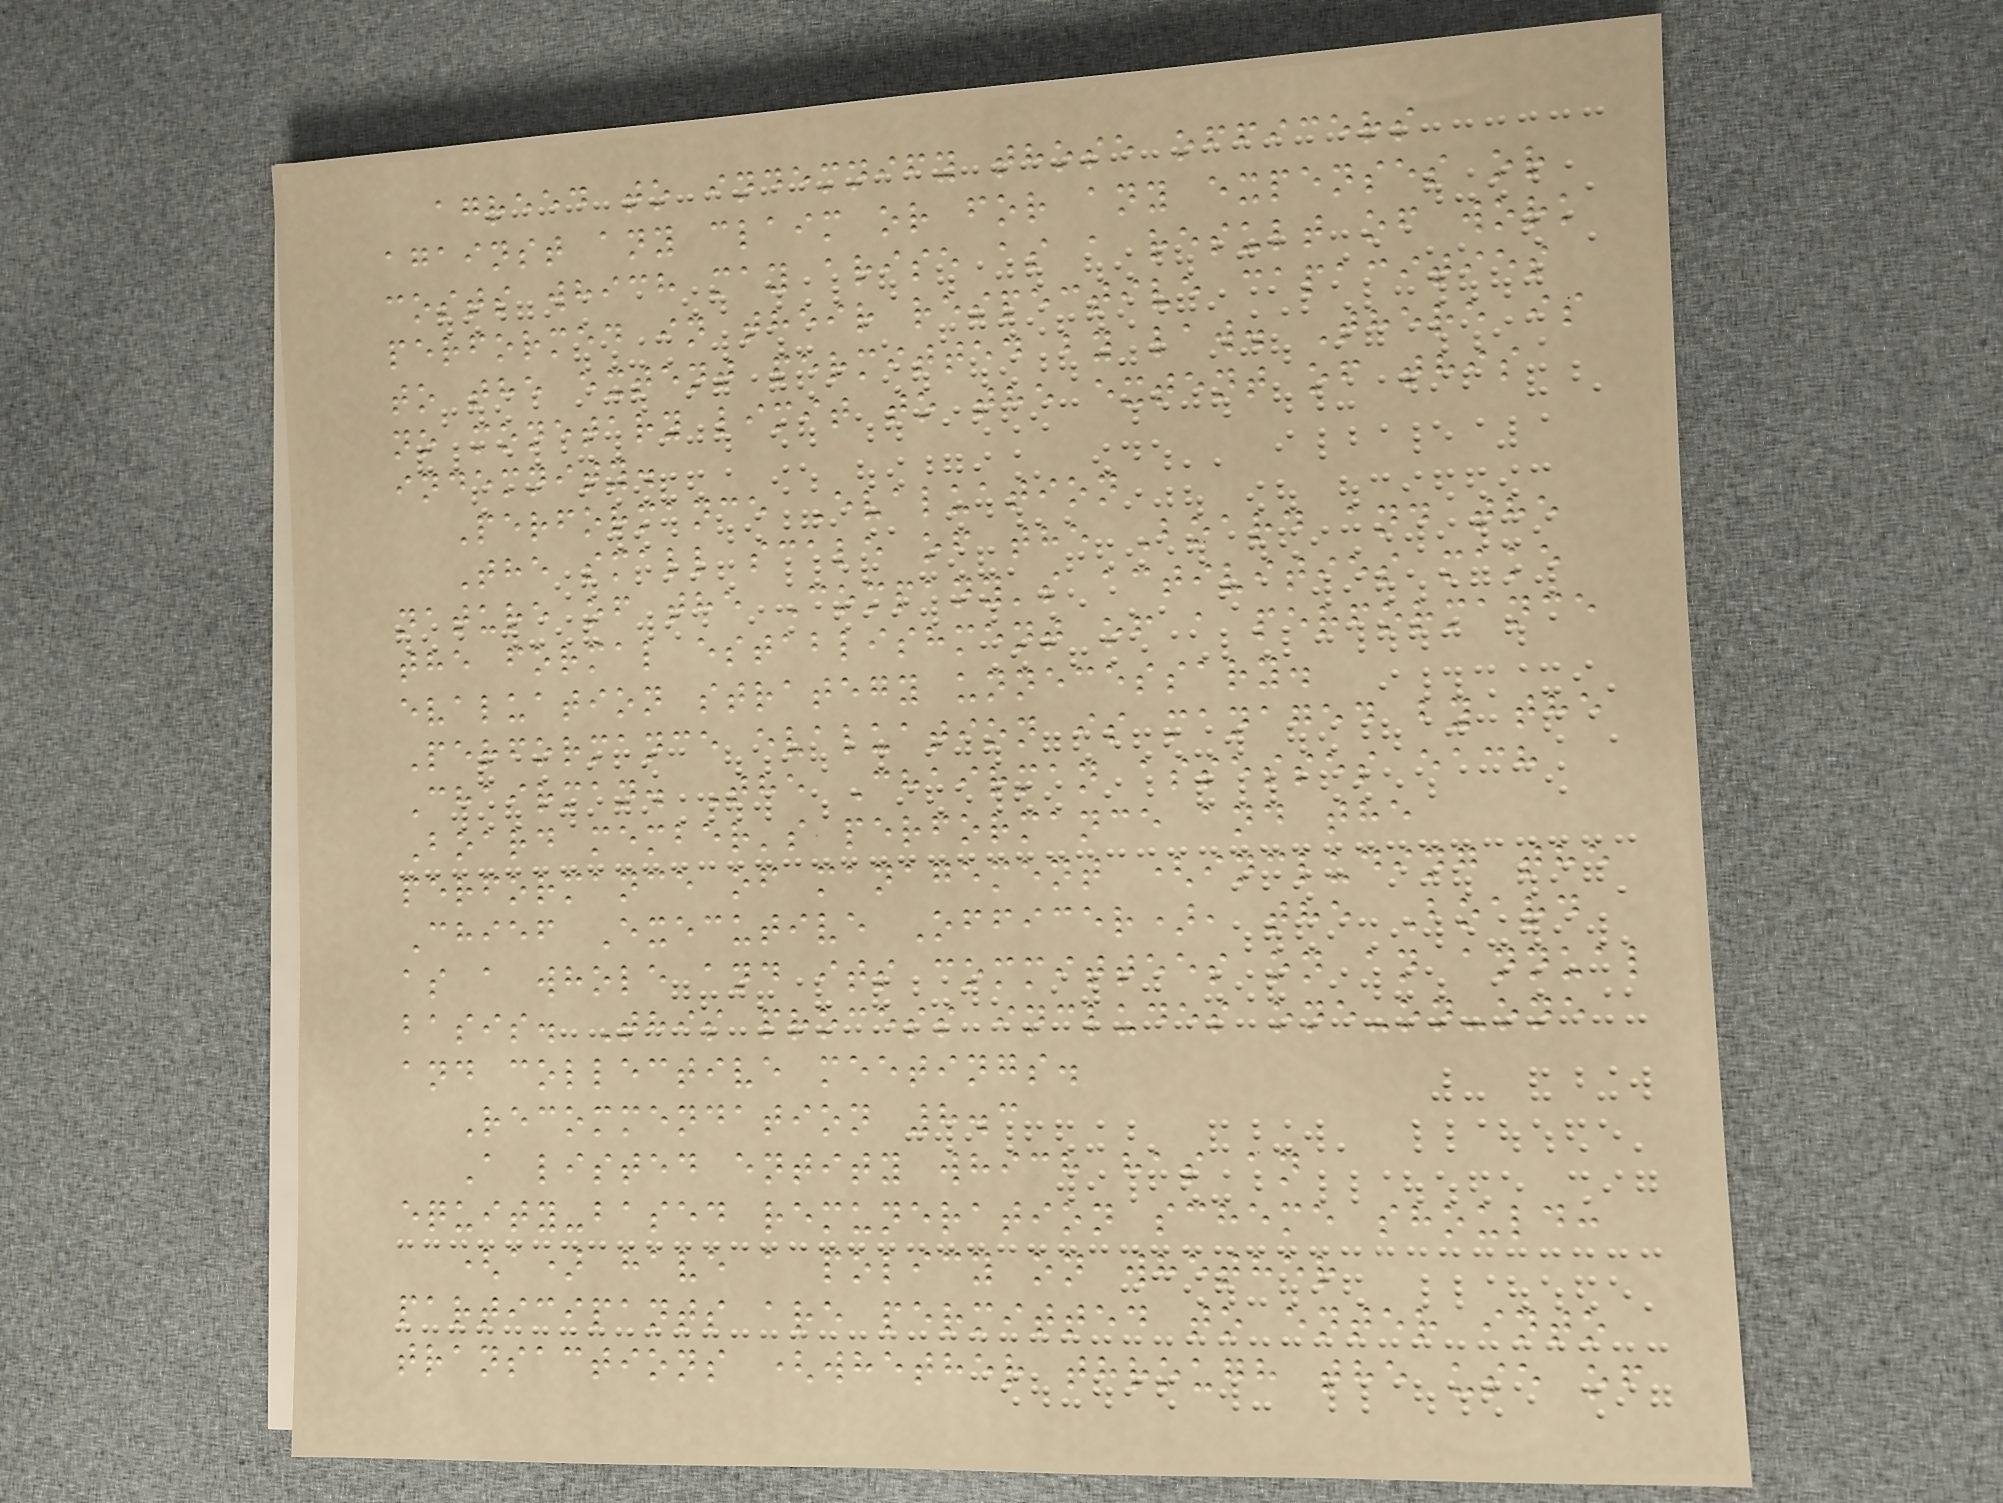agreed to indemnify those officers
against any claim or for any expenses or
costs which may arise as a result of work
performed in their respective capacities
to the extent permitted by law. There is
no monetary limit to the extent of this
indemnity.
Performance Evaluation
The small scale of the Board and the
nature of the Company's activities make
the formal establishment of a performance
evaluation strategy unnecessary.
Performance evaluation is managed by the
Chairman. The Chairman assesses each
Board member's performance and the
performance of management (including the
Chief Executive Officer), the Board
as a whole and its committees on an annual
basis. This process includes one-on-one
and collective meetings.
Recommendation 8.3
A listed entity which has an
equity-based remuneration scheme should:
(a) have a policy on whether
participants are permitted to enter into
transactions (whether through the use of
